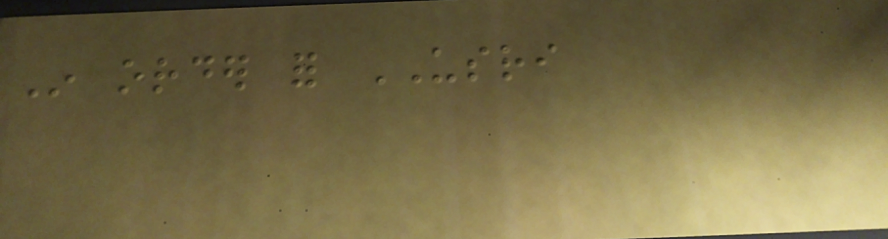In order for USRI
